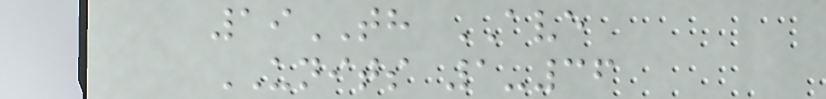19TH AVE
UNITS 1-36
